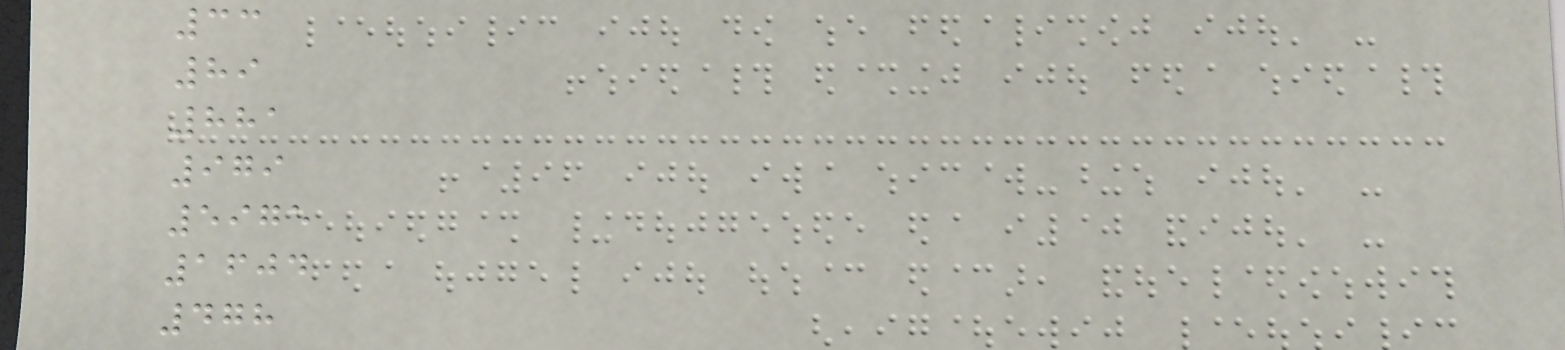33
89
881
979
5975
1604
478
